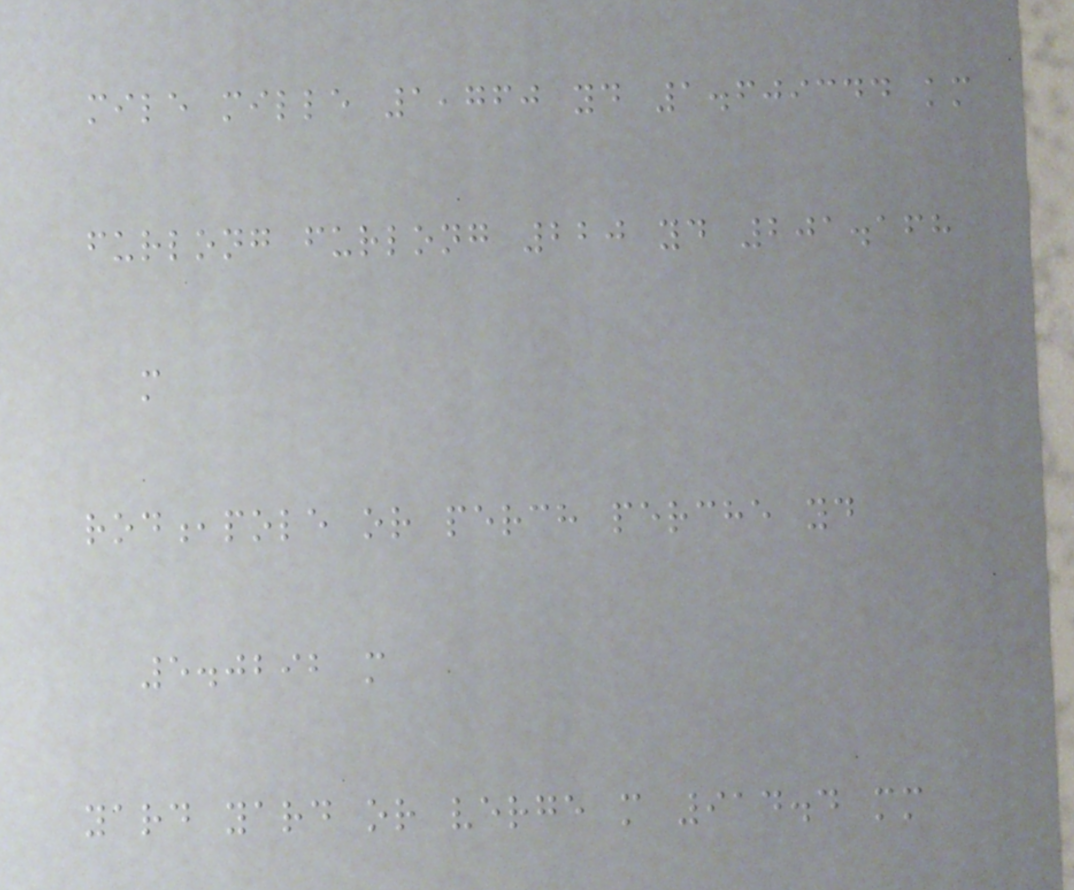mile mille 1,760 yd 1.609344 km
furlong furlong 220 yd 201.168
m
rod,pole or perch perche yd
5.0292 m
yard yard or verge m 914.4 mm
